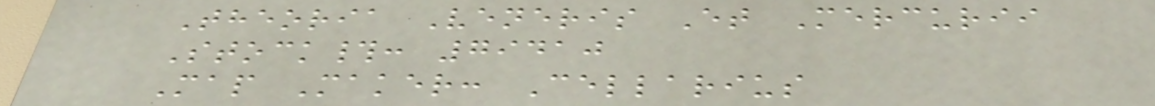Theoria Veneris Et Mercurii
Stock#: 79410
Map Maker: Cellarius
